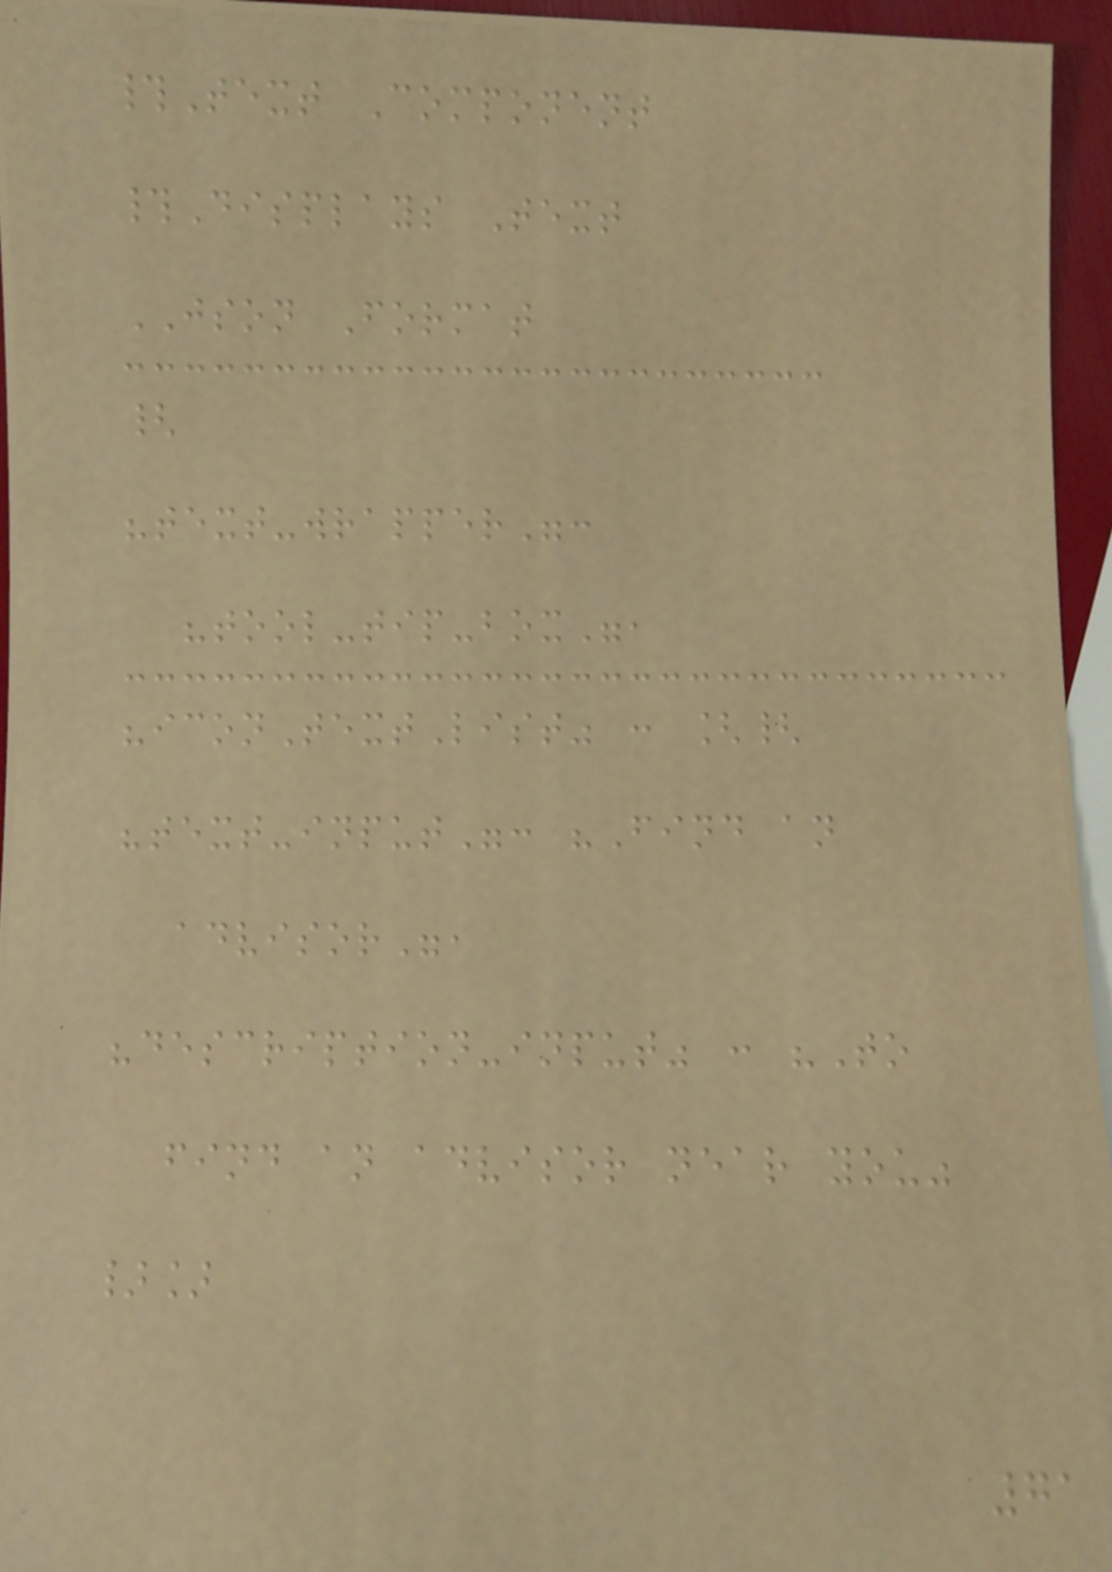#Text Component
#Displays Text
JSON Format
{
"text-wrapper":
"tool-tip-box",
"iconTextList" : [{
"text-input": "Find an
advisor",
"description-input" : "To
find an advisor near you"
}]
71
